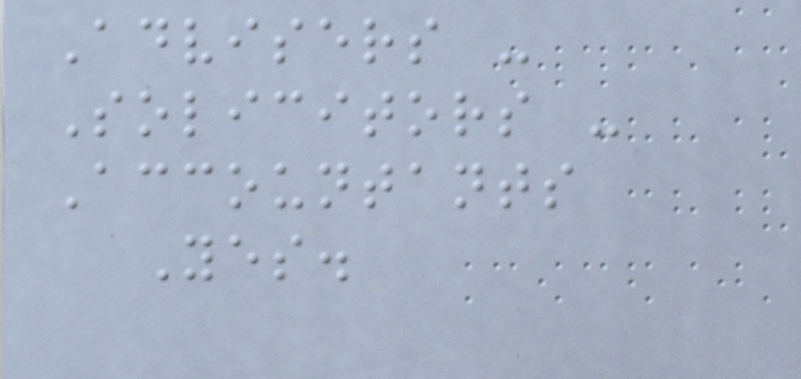Advisers -
Solicitors -
Accountants
Yes.
